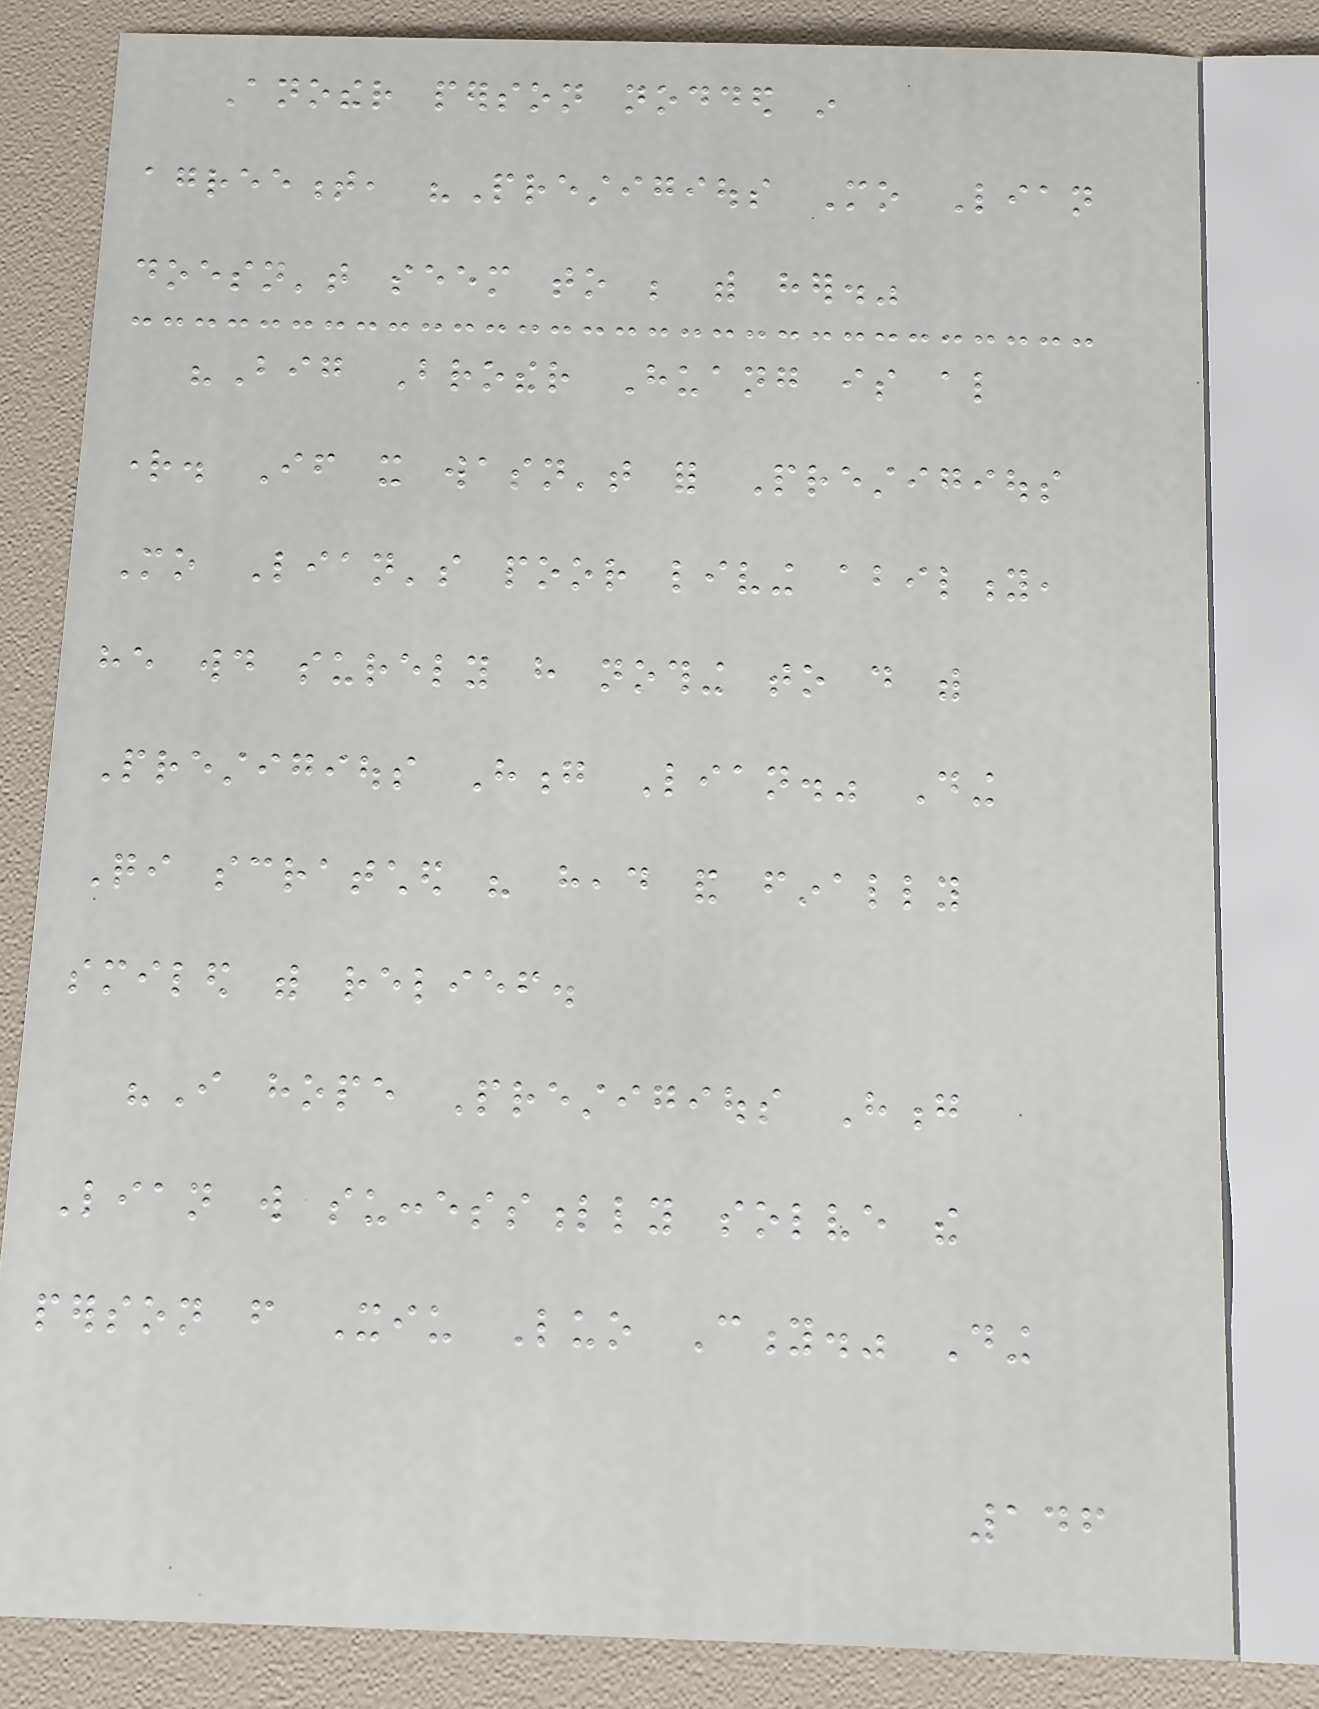Another person nodded in
agreement, "Prestigious Mo Lian
doesn't seem to be with her."
"Big Brother Huang is also
right. If it wasn't for Prestigious
Mo Lian's poor living ability,
he would surely have nothing to do with
Prestigious Hong Lian." Ding
Qi scratched his head and finally
smiled with relief.
"I hope Prestigious Hong
Lian will successfully solve the
person from Xiu Luo City." Ding
146
